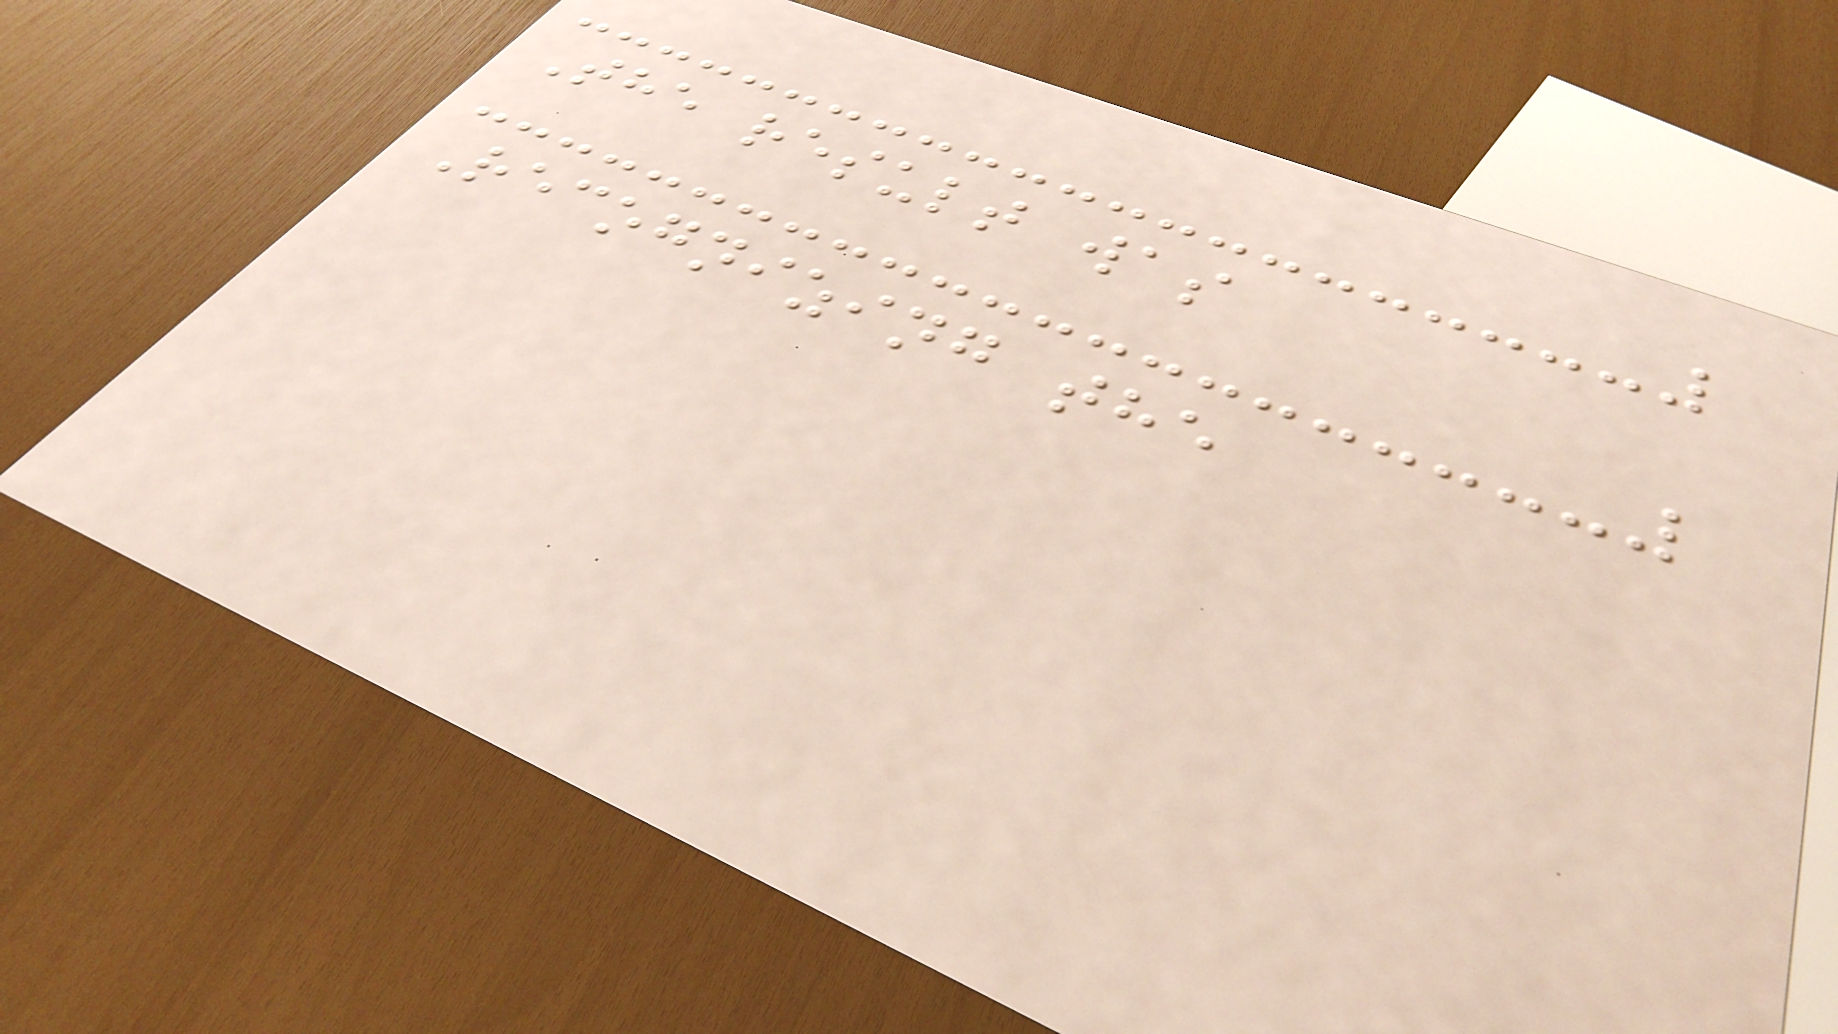The result was
Recognizing the
